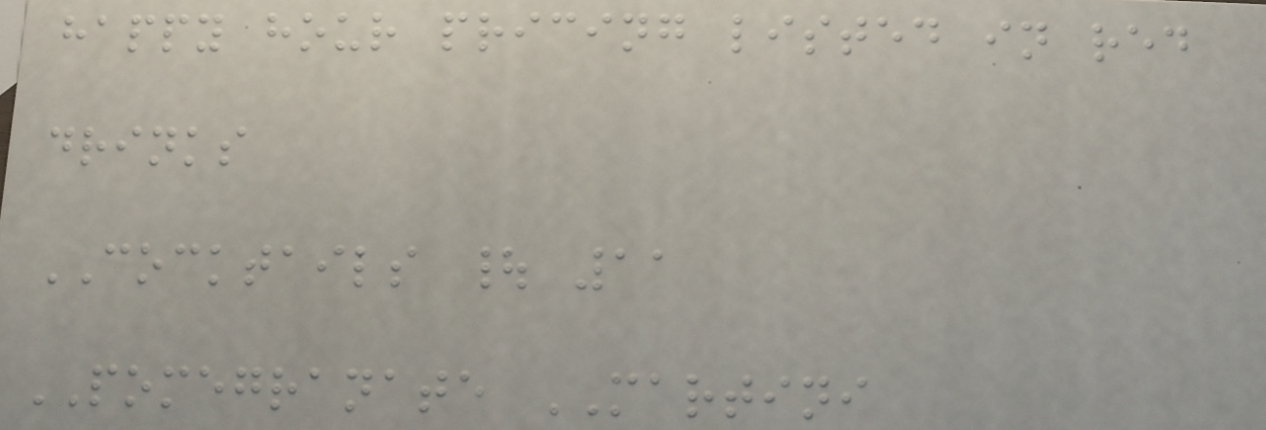happy hour pricing listed in red
drinks
COCKTAILS | 11
POMEGRANATE MARTINI
